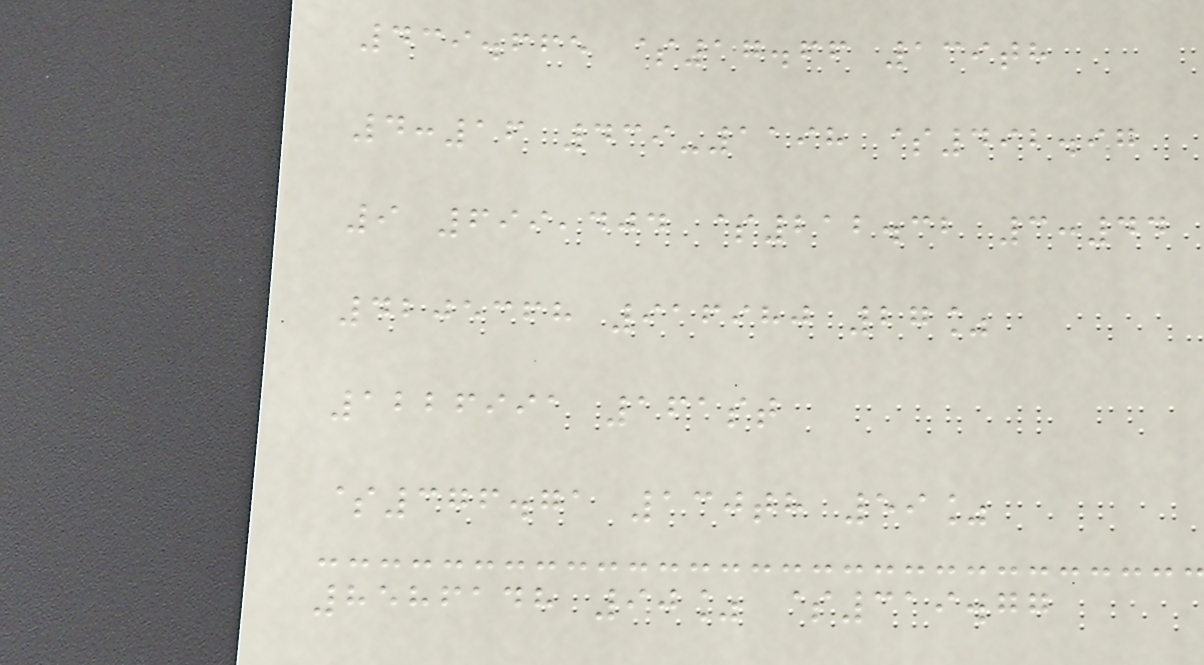439.665 $17.66 139th
4:16 439-1198 $492.97
9 699,404 $212.32 3:44
4205368 916980 27%
1226991 161st
$376.71 130th 59%
8586148 90% $319.77
